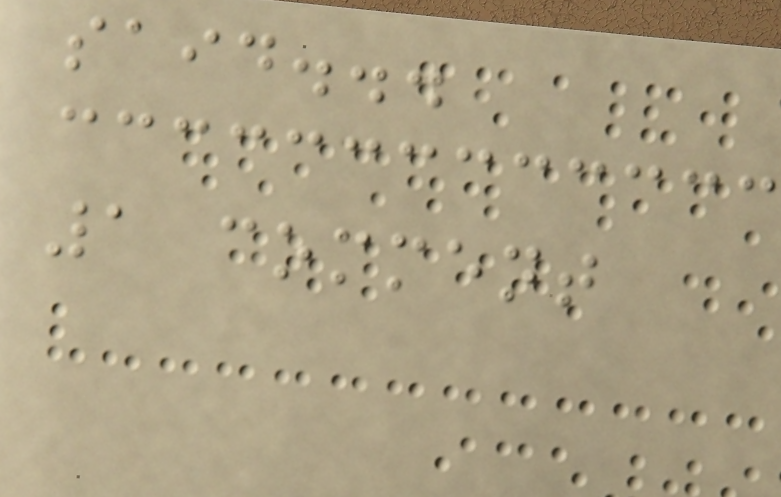said...
1 comment
